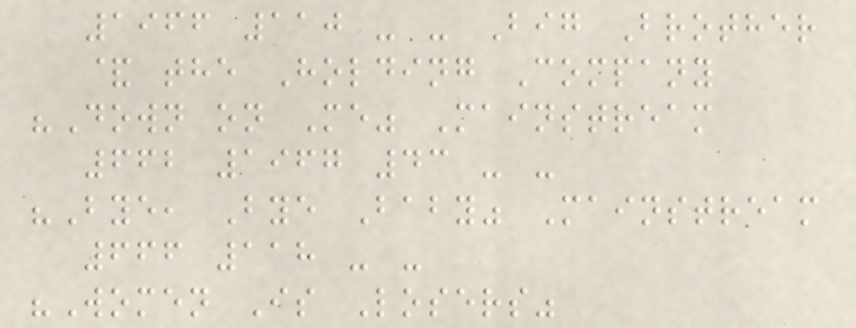1966 110 - - Big Brother
& the Holding Company
"Down on Me" Mainstream
662 1967 43 - -
"Bye, Bye Baby" Mainstream
666 118 - -
"Women Is Losers"
